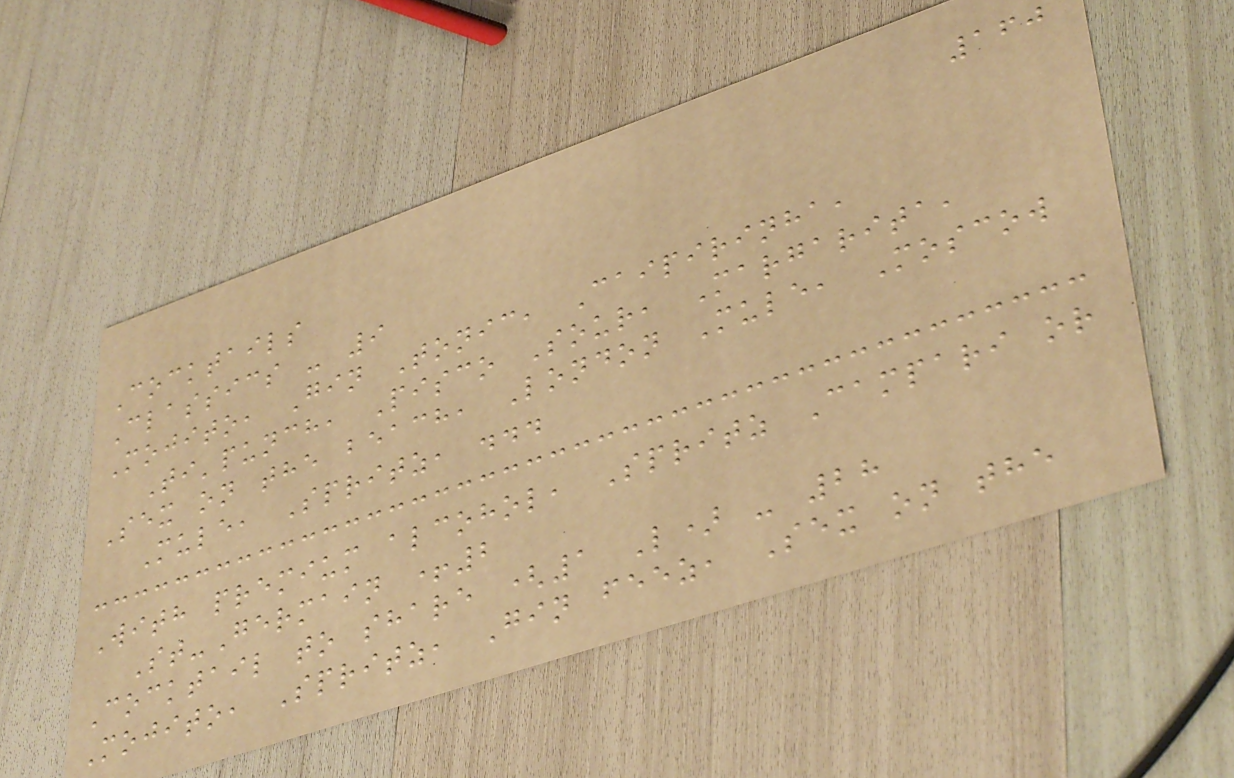160
Cocktails
Classics - 9
Mojito, Gin Tonic, Caipirinha,
Ti'punch, Pisco Sour, Margarita,
Sex on the beach, London Mule, Moscow
Mule, Spritz, ...
With premium alcohol, Spritz Campari or
St-Germain +2
Cocktail to share (1 L) - 28
Mojito, Spritz, Gin feez, Sex on the
